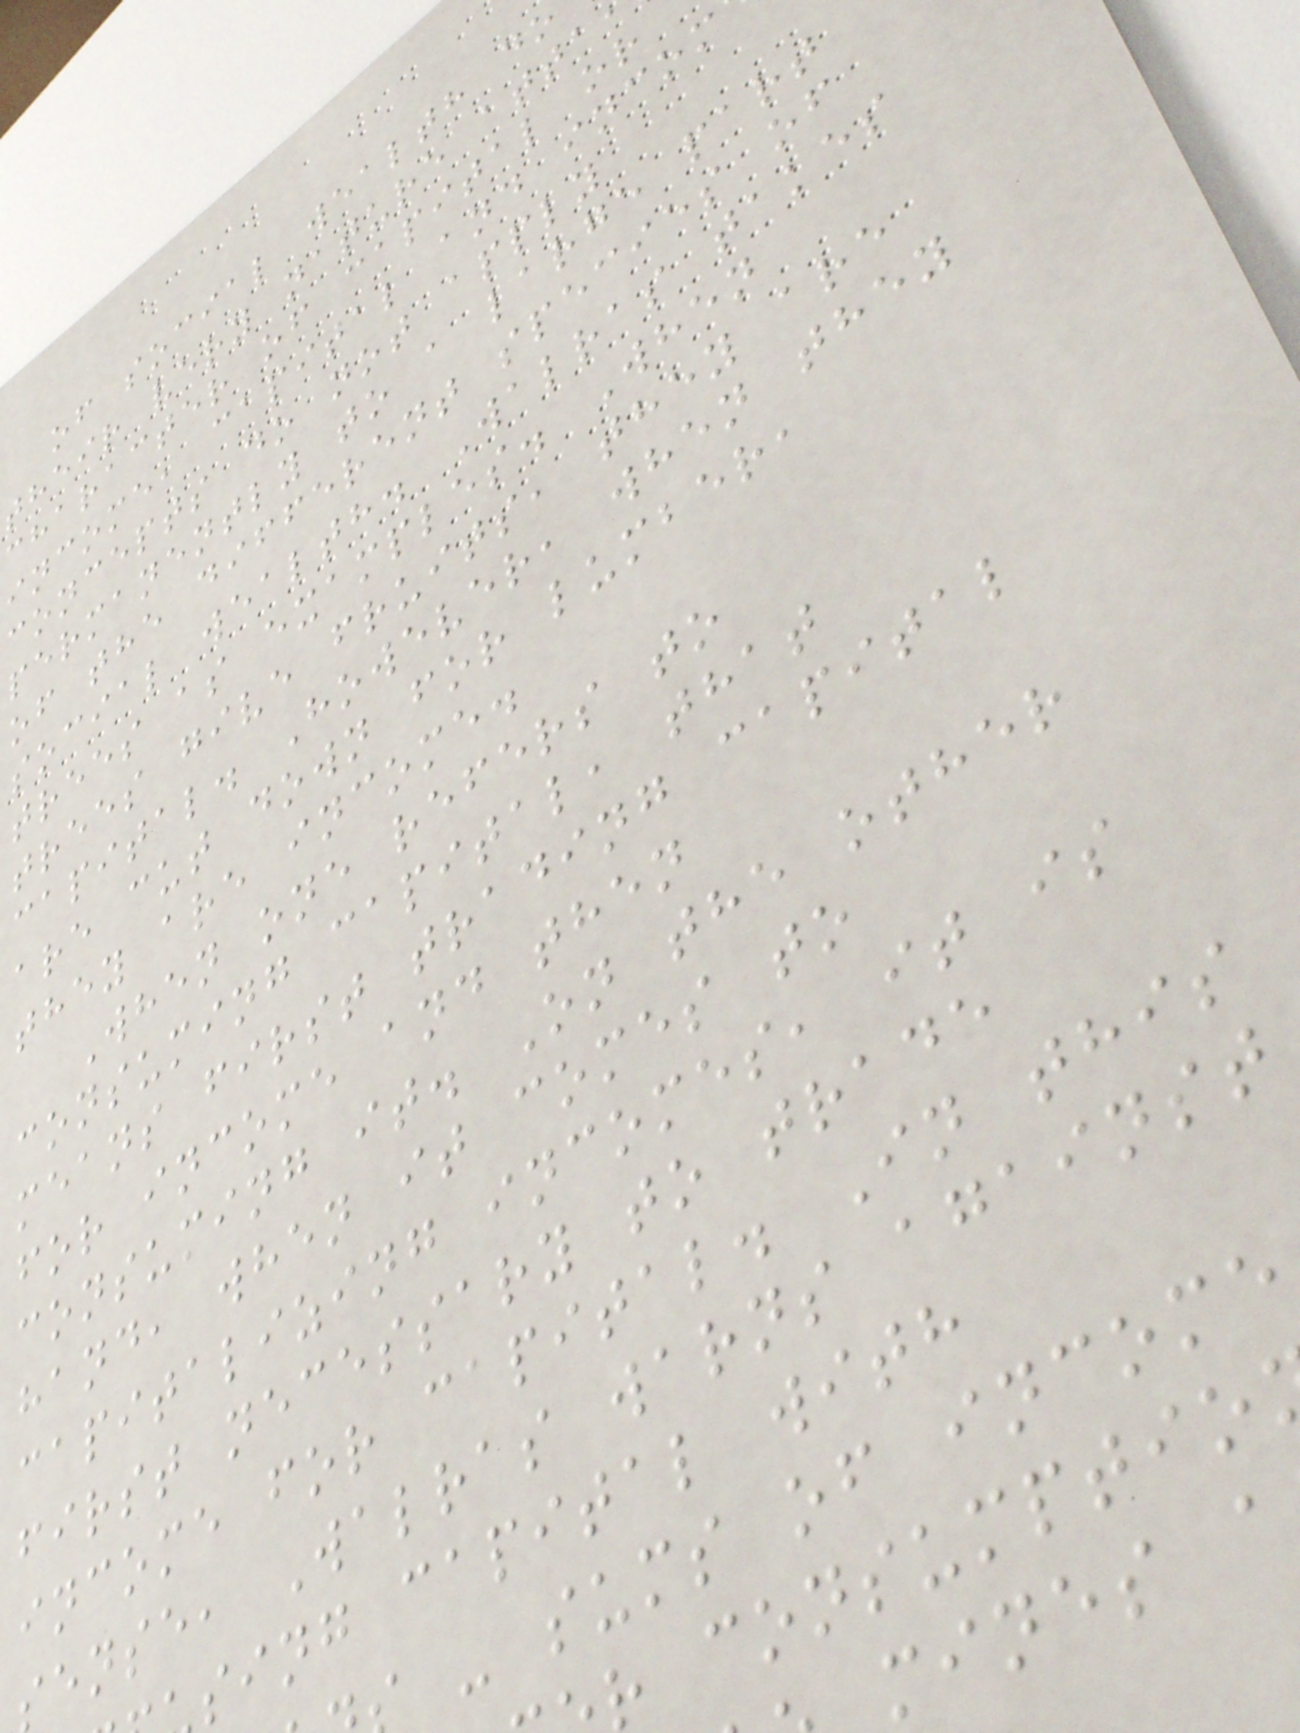of social wealth do
their very nature atta
character of capital or
income, capital and incom
concepts do not apply
permanently to a large part
of the different species of
social wealth. Walras takes
trees as examples. When
trees give fruits, they are
capital. However, when they
are cut down for lumber,
they are income.
When one refers to
consuming capital, that
means first trading capital
for income and then
consuming it. On the other
hand, when it comes to
capitalizing incomes, it is
first necessary to trade
income for capital. In this
sense, Walras warns against
sing capital with
- sums of income
r consumptio
mines a
